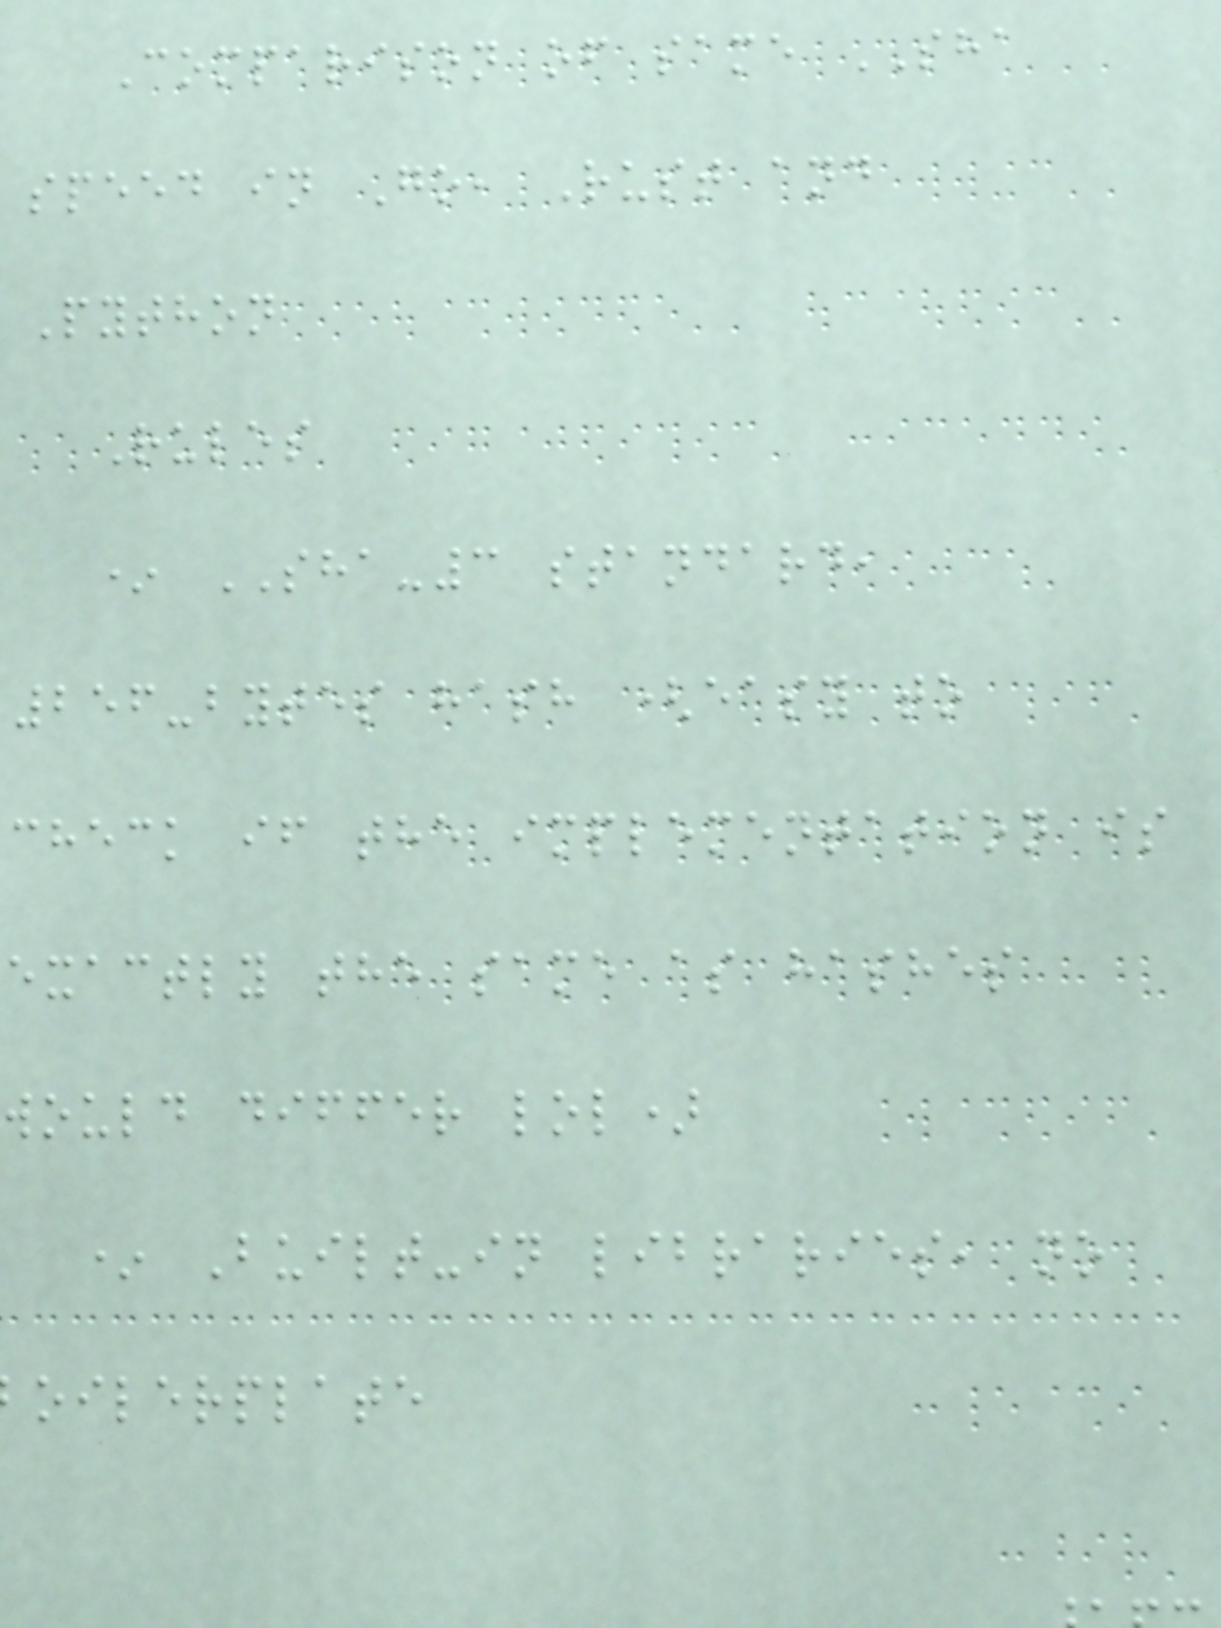Comparison of same SHA
speed in Go, Rust and
Python
Rules
* SHA-3 standard,
256-bytes hash (easy to
check if the implementation is
exactly the same as hashes
would differ lol)
* Built-in libraries, no
oilerplate
